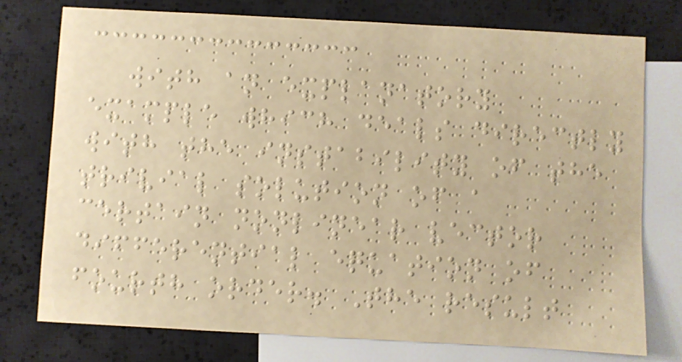with an explanatory
example which deals directly
with the instability of the
trivial solution of a
certain nonlinear vector
differential equation of
fourth order. The result
